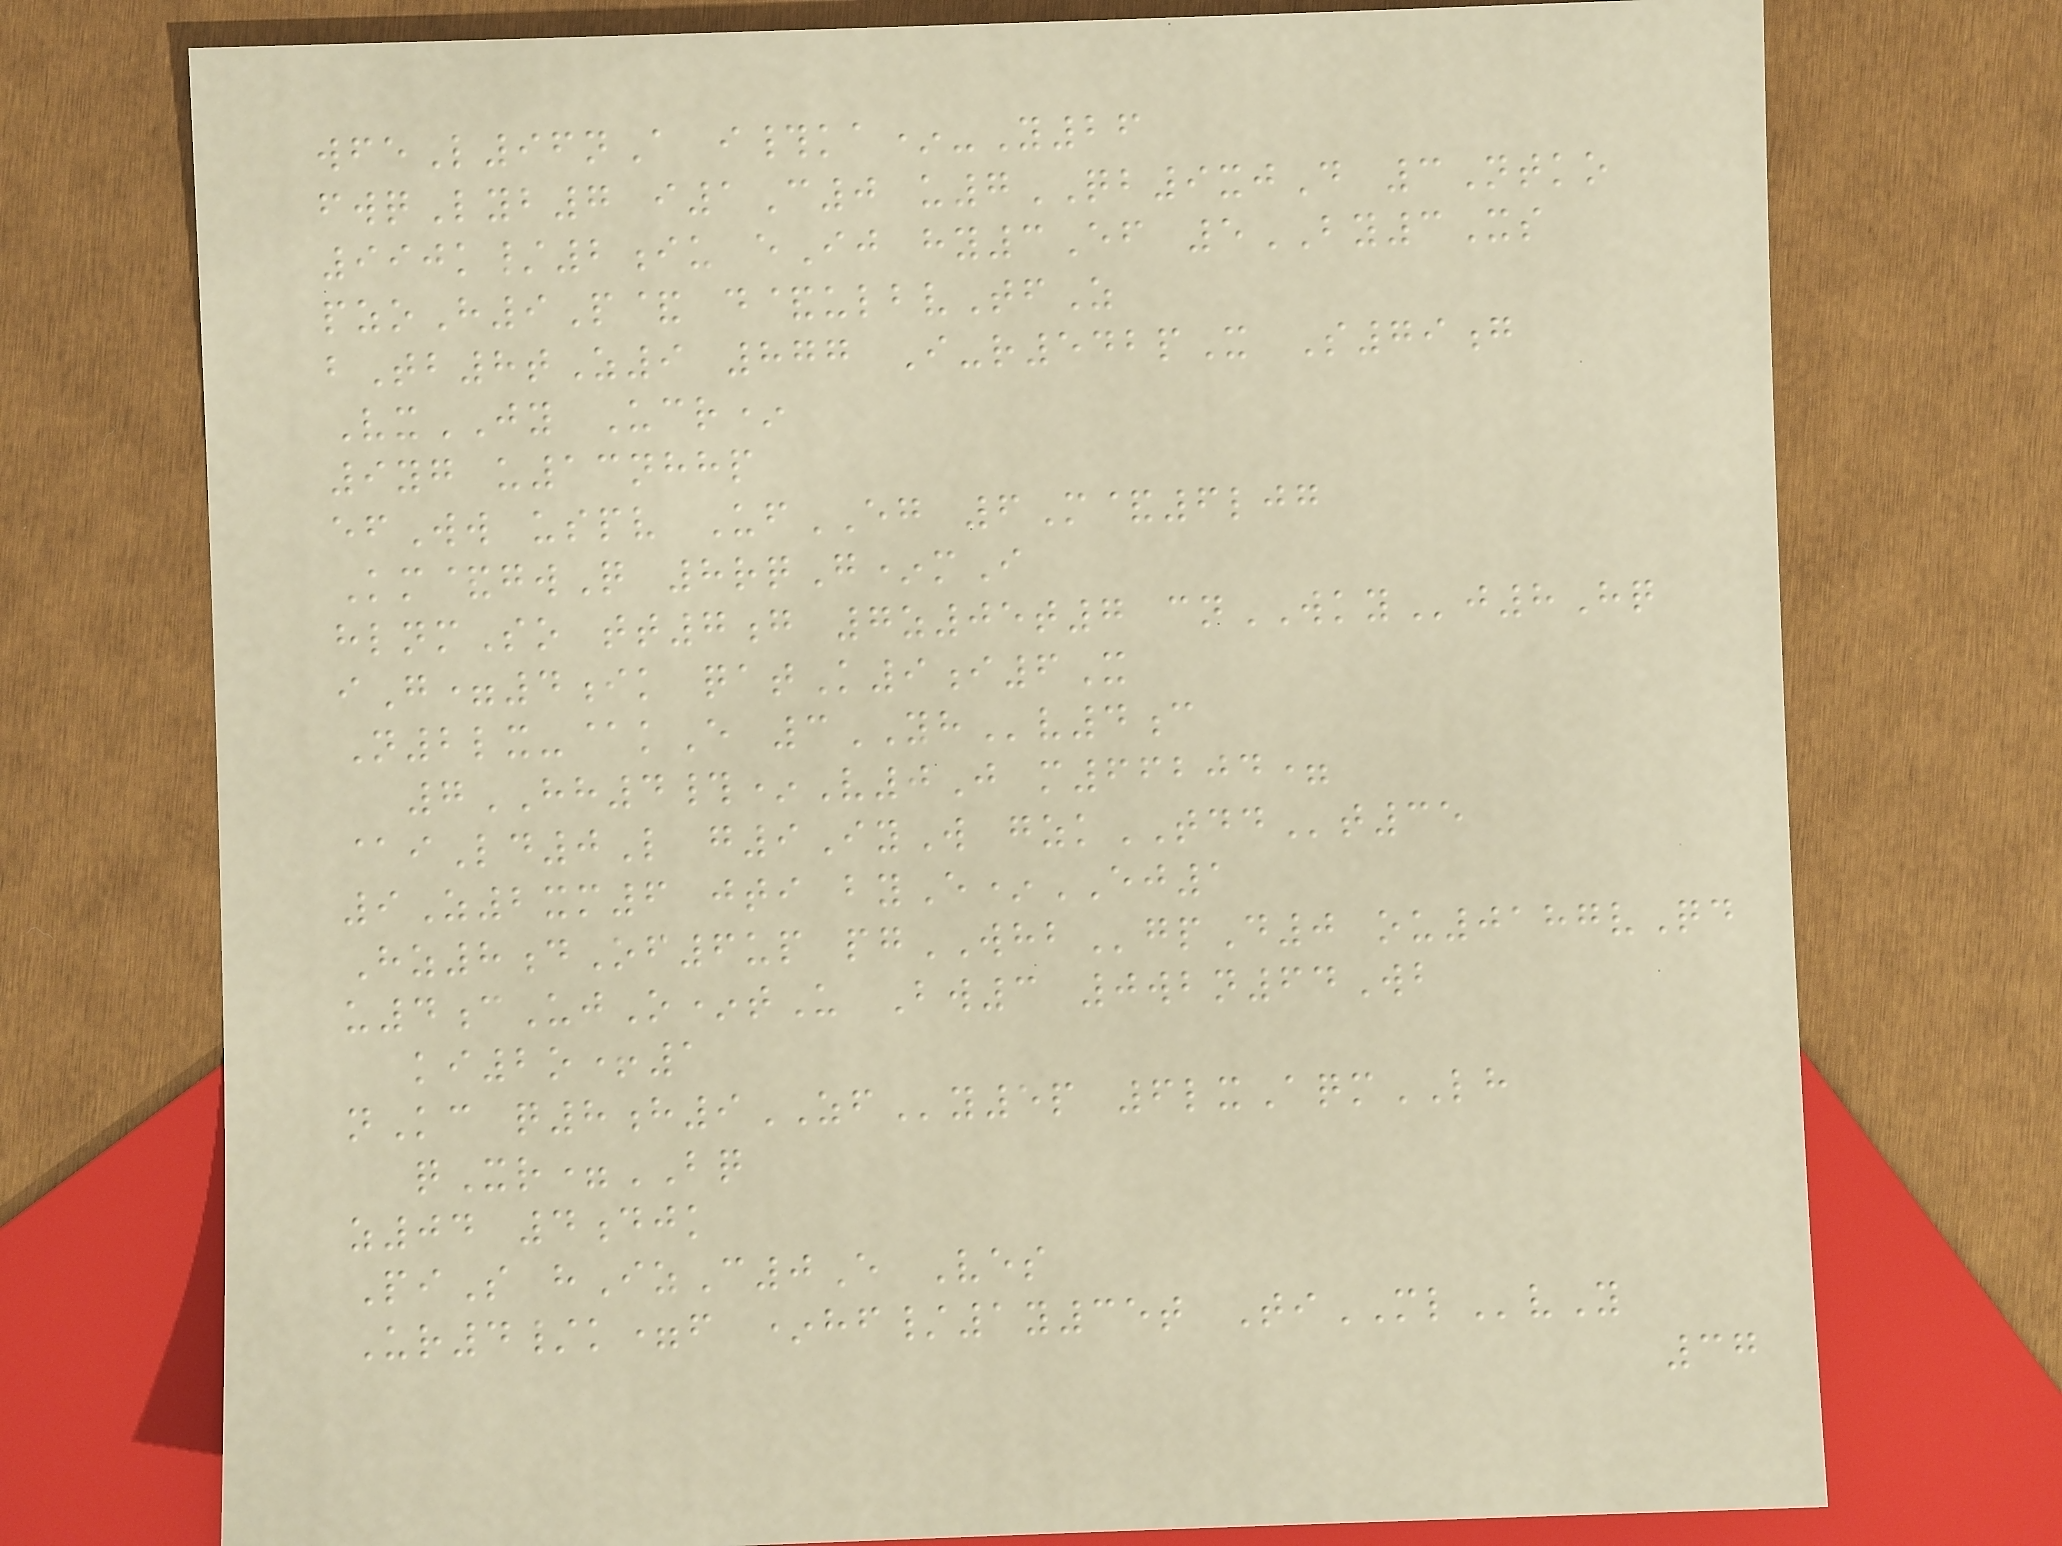wfeL96nA i#ka*-Y26
fwqLyb7 i1C0 u7QB9xjD 3Ntko
990k/2iu eIj hy3Ef 5BY3Xs
pzoH9P& d&ulbvTfZ
bTb8tZ9 877 I-r542pX S79g
VxJY Ucr*
9yg u13nhhp
efWw uspv UfEG 6M&6ljg
Km&gwQ 8rqG*mI
hlnmSo tt7g 7z05t7 cnWKYj8Hq
iG=4ik qatK9i6X
N2lx-@kE 3YHv4c
7HH4#*V0J m66204=
@iLd0L g9IyW gzkTDDt35
9Z2xm6 jti byE*EJ1
Hz8dOf6up pgWHBgpD0 ou0187vQd
u4cUjO*tU Bw3 0wbn64Wb
ki2o+1
nKc q8h9ZFy5p 6lxAqmLH
qXr=BQ
z04 4djk
PiS hIzC0E Ves
Ur4/k=f *hf/1y35t TiMLvY
37
